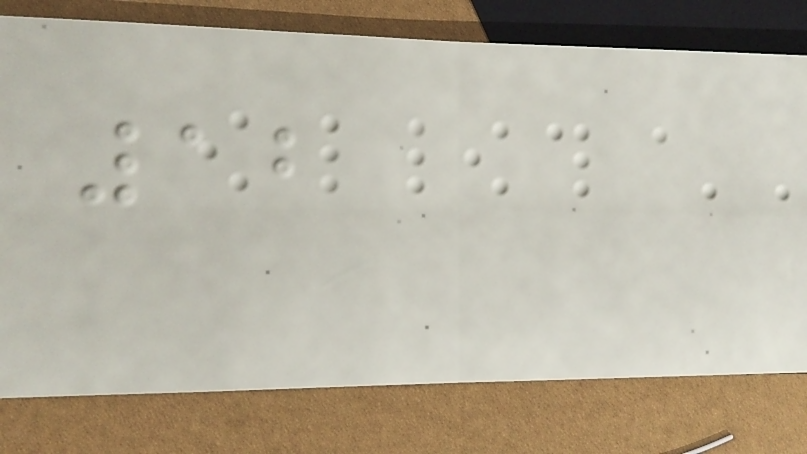12
